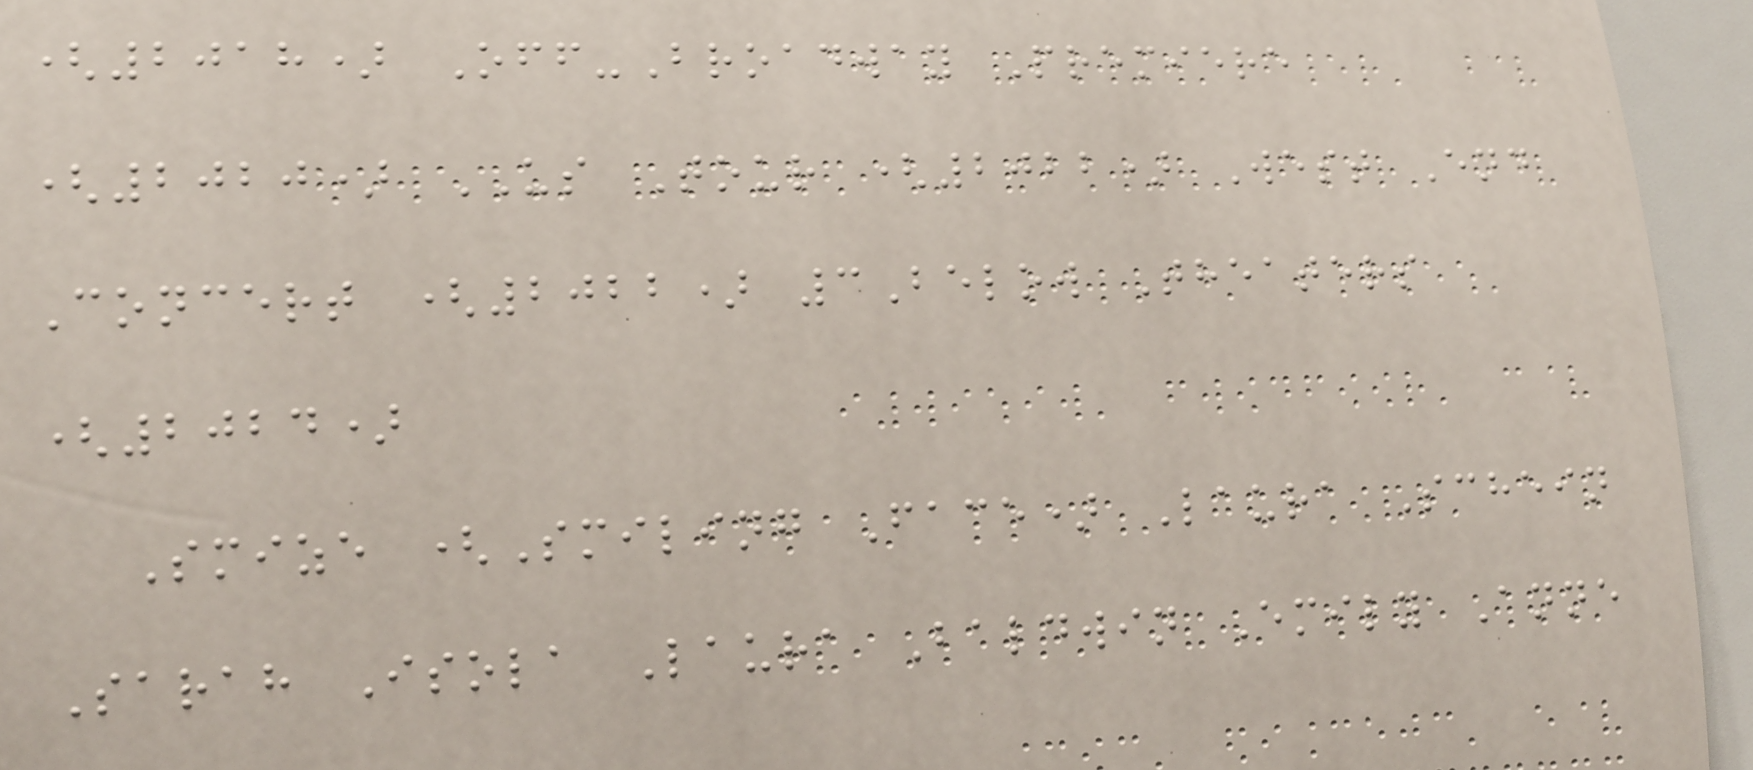(2018) Off-Broadway Premiere
(2020) US Tour (2022) West End
Concert (2022) 3Below Theaters
(2024)
Smize (Smiling Face) Laura Schein
Sarah Isola Laura Baldwin Emily Anne
